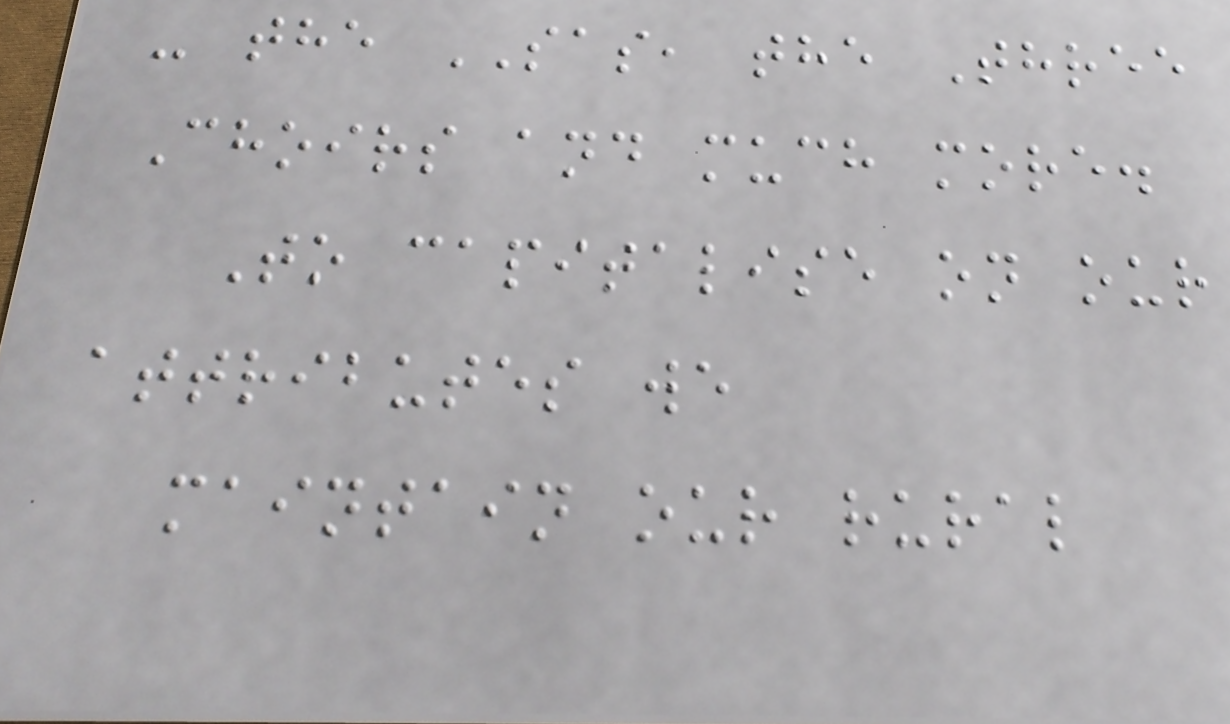- the SAS, the Three
Choirs and much more.
To capitalise on our
attributes we
maintain our rural
